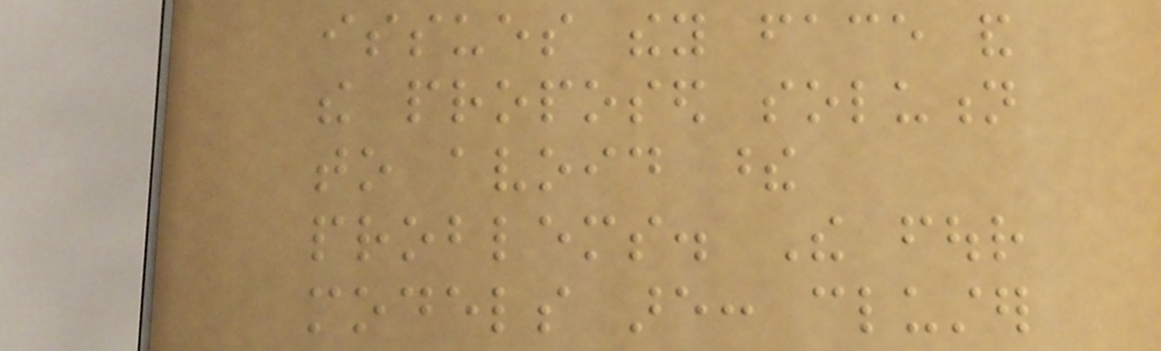issues they face and
the proposed solution
to avoid these
problems. The four
models are: cluster
